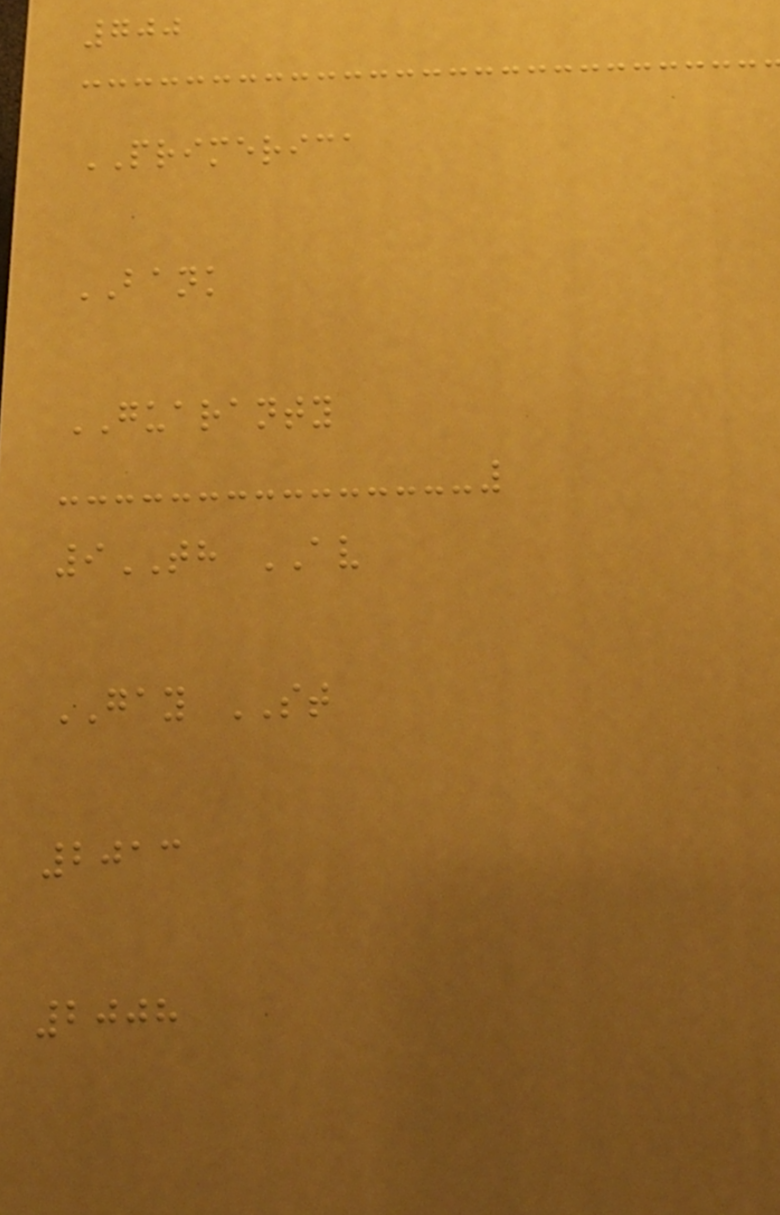700
PRIMERICA
BANK
GUARANTY
9TH AV
GAY ST
2013
2008
